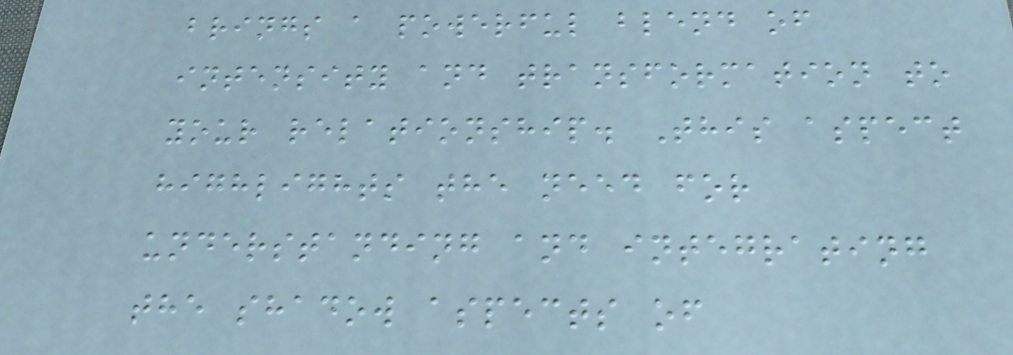brings a powerful blend of
intensity and transformation to
your relationship. This aspect
highlights the need for
understanding and integrating
the shadow aspects of
